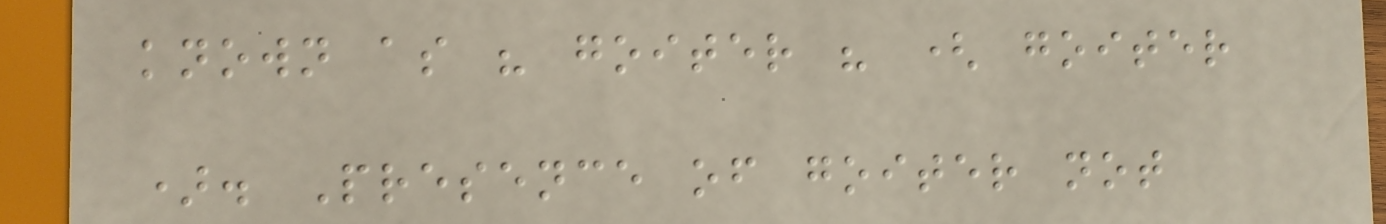known as " goiter " ( goiter
). Presence of goiter not
